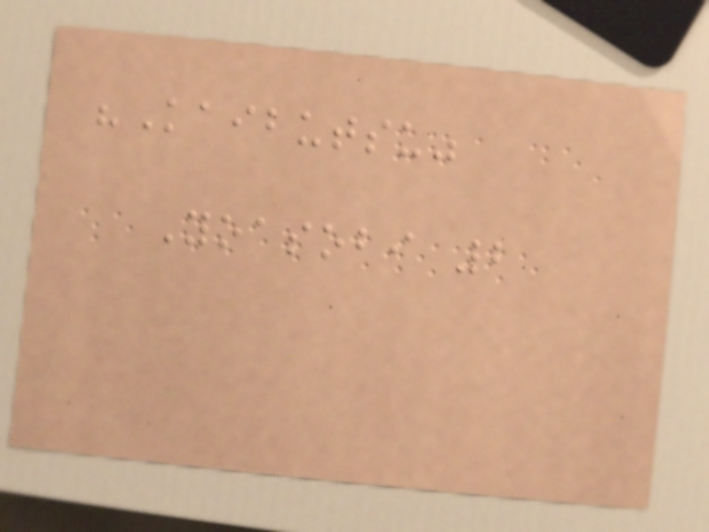"Kaibutsu"
Yoasobi 2
